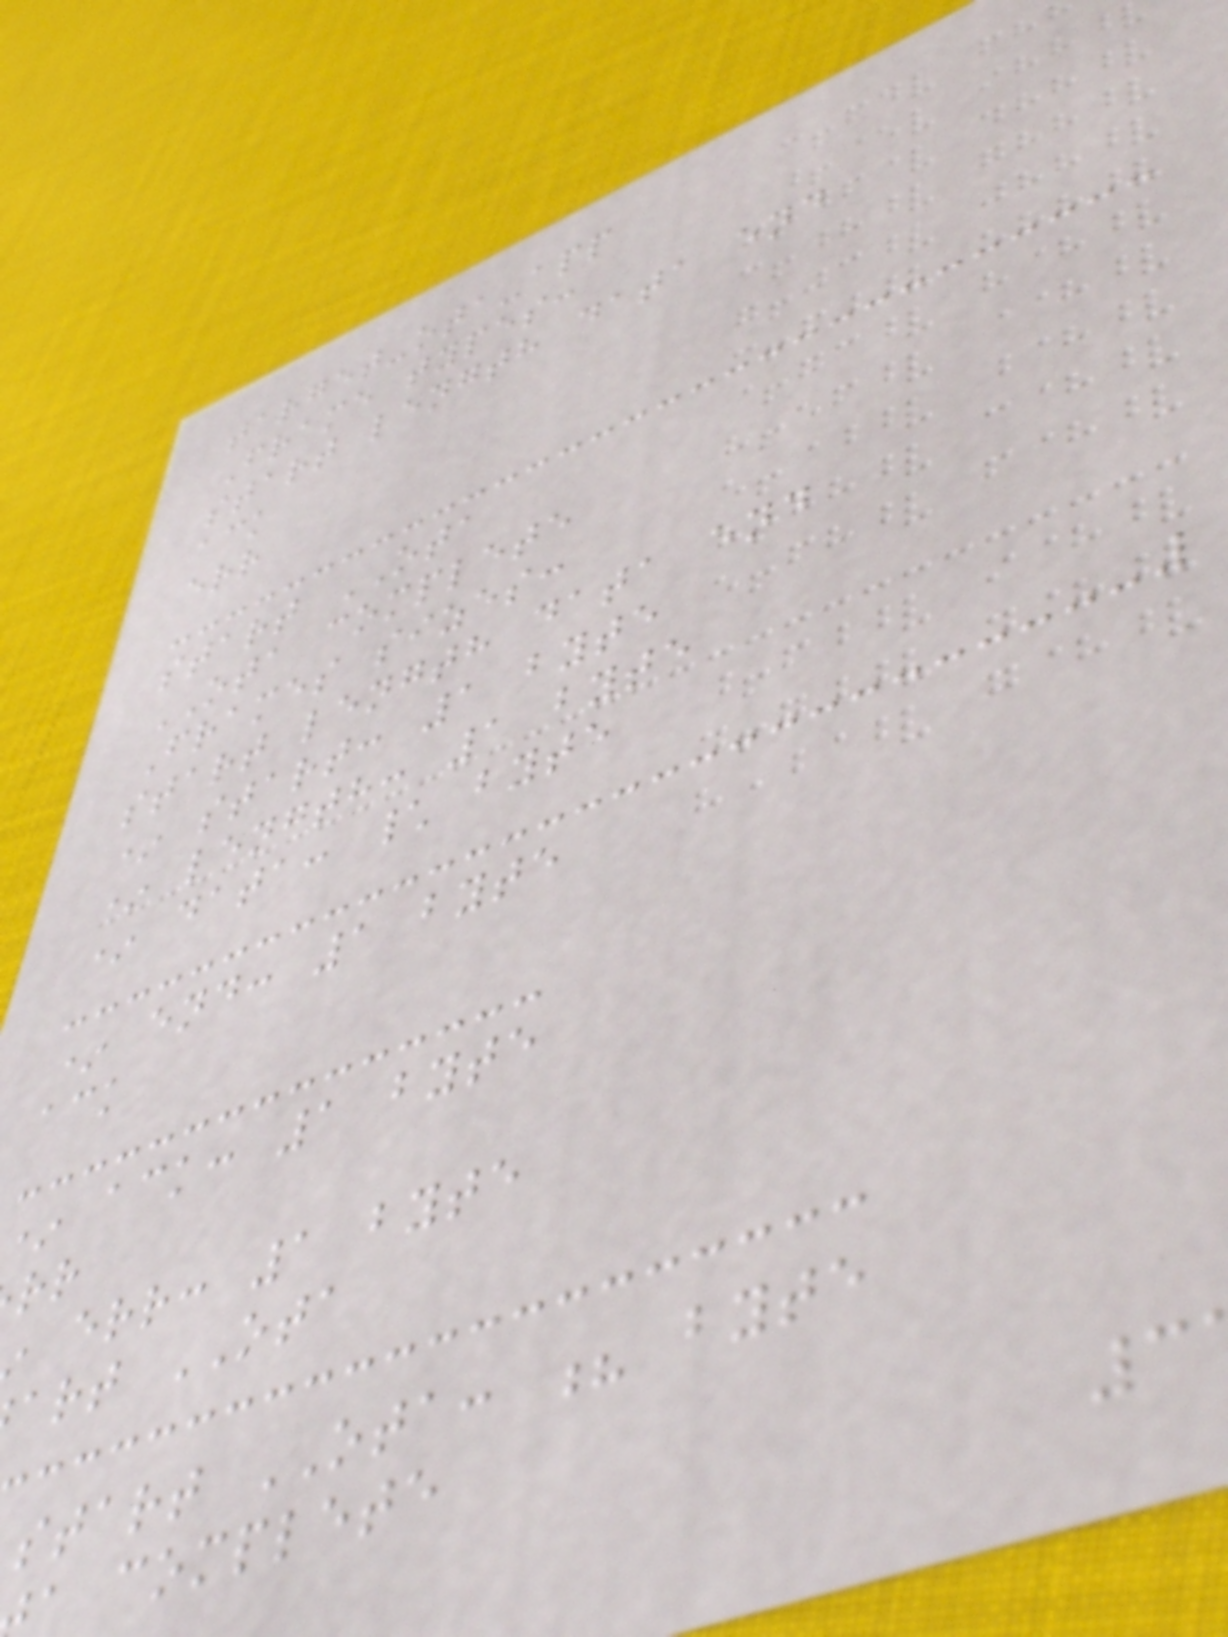target-ota-app
Frame types:
start length data end
ack
err
start OTA
OTA complete
Frames sizes:
start length data end
* start: 1 byte
* length: 1 byte
* data: \ byte
* end: 1 byte
ack
* ack: 1 byte
err: 1 byte
art OTA
start OTA: ? byte
a complete
